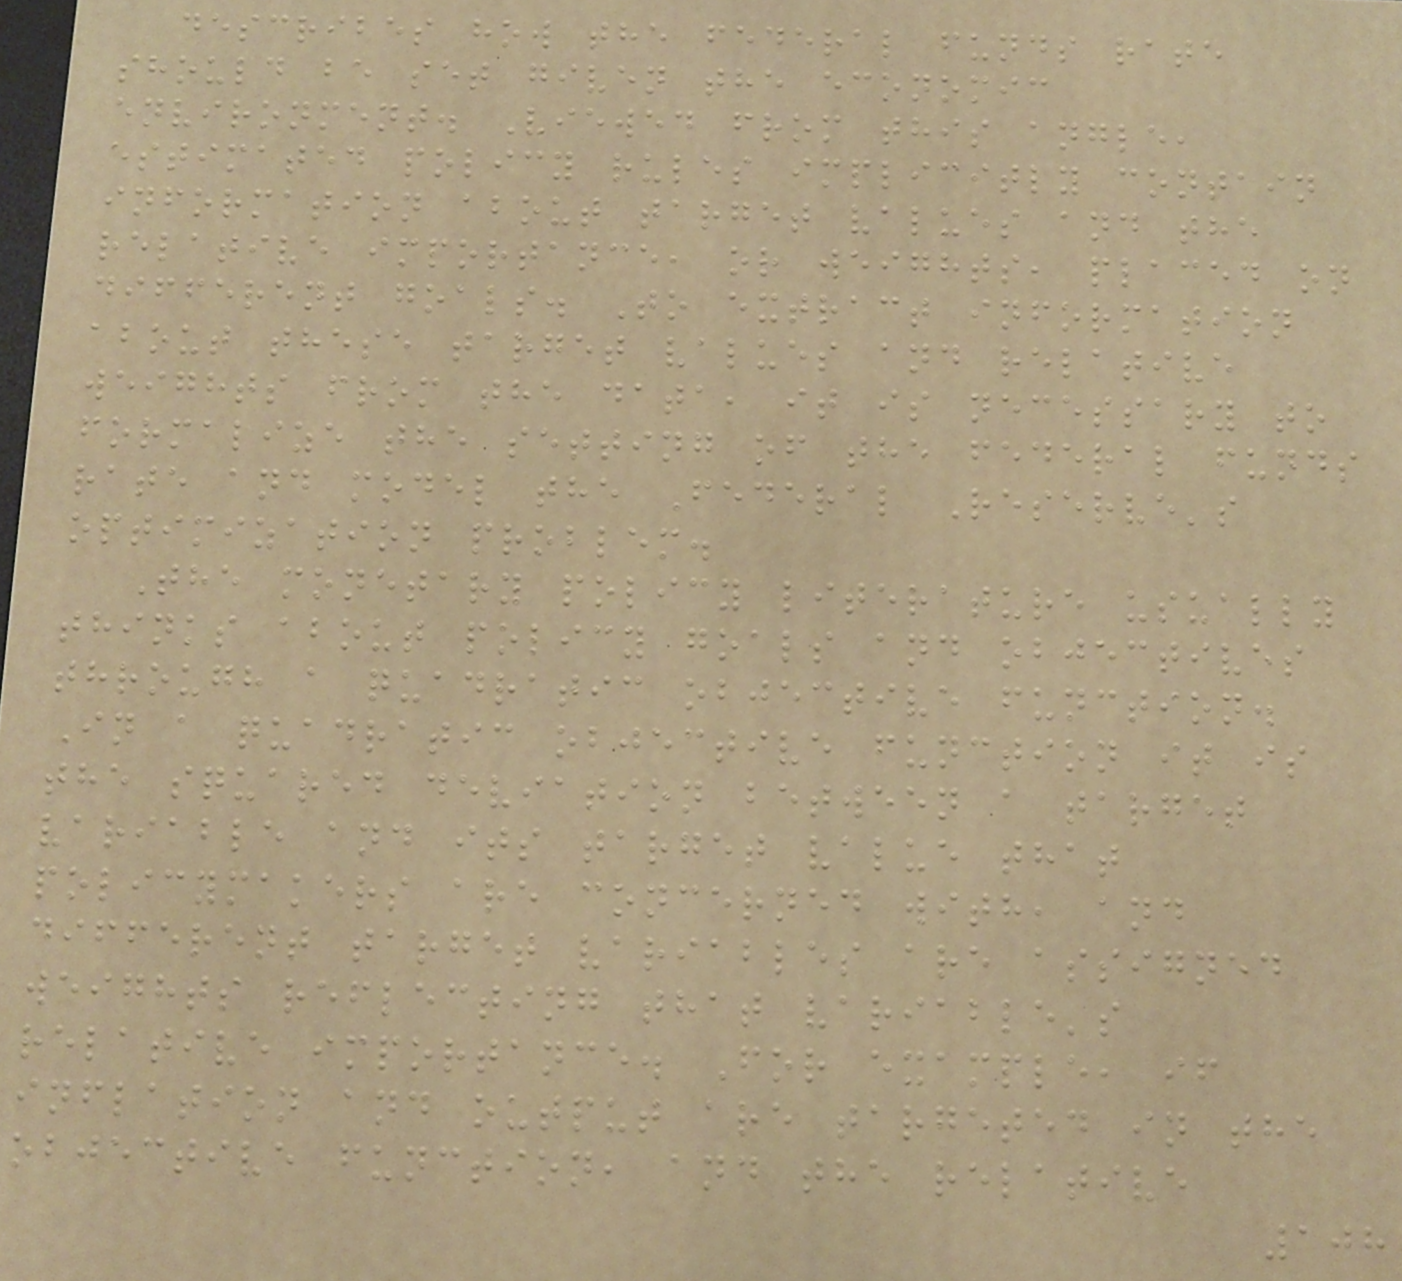describes how the federal funds rate
should be set given the economic
environment. Viewed from this angle,
estimated policy rules implicitly contain
information about target values and the
relative importance, or weights, placed on
different goals. To extract information
about these target values and relative
weights from the data, it is necessary to
formalize the setting of the federal funds
rate and model the Federal Reserve's
optimization problem.
The monetary policy literature usually
thinks about policy goals and objectives
through a quadratic objective function.
In a quadratic objective function it is
the squared deviation between a target
variable and its target value that
policymakers are concerned with, and
different target variables are assigned
weights reflecting that variable's
relative importance. For example, if
inflation and output are targeted in the
objective function, and the relative
108
